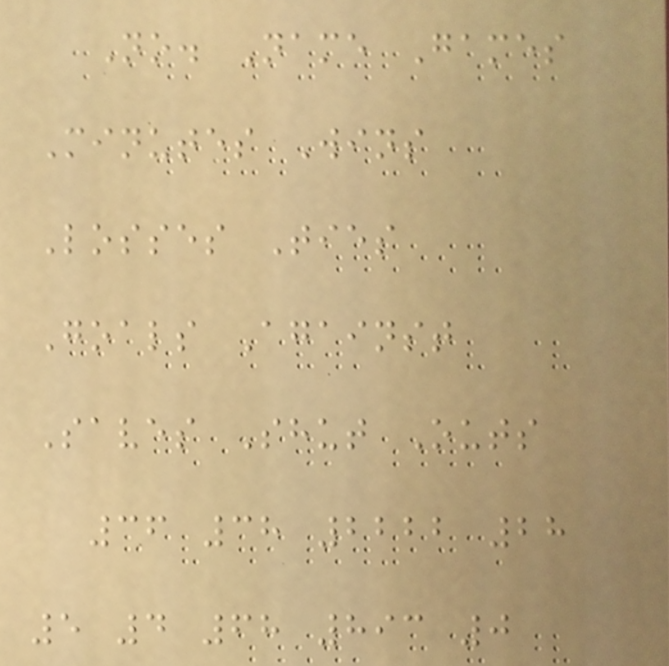No. Name Games
Minutes Wins
Losses Ties
Goals Against
Saves Shut Outs
36 38 2222 28
5 4 68 893 0
